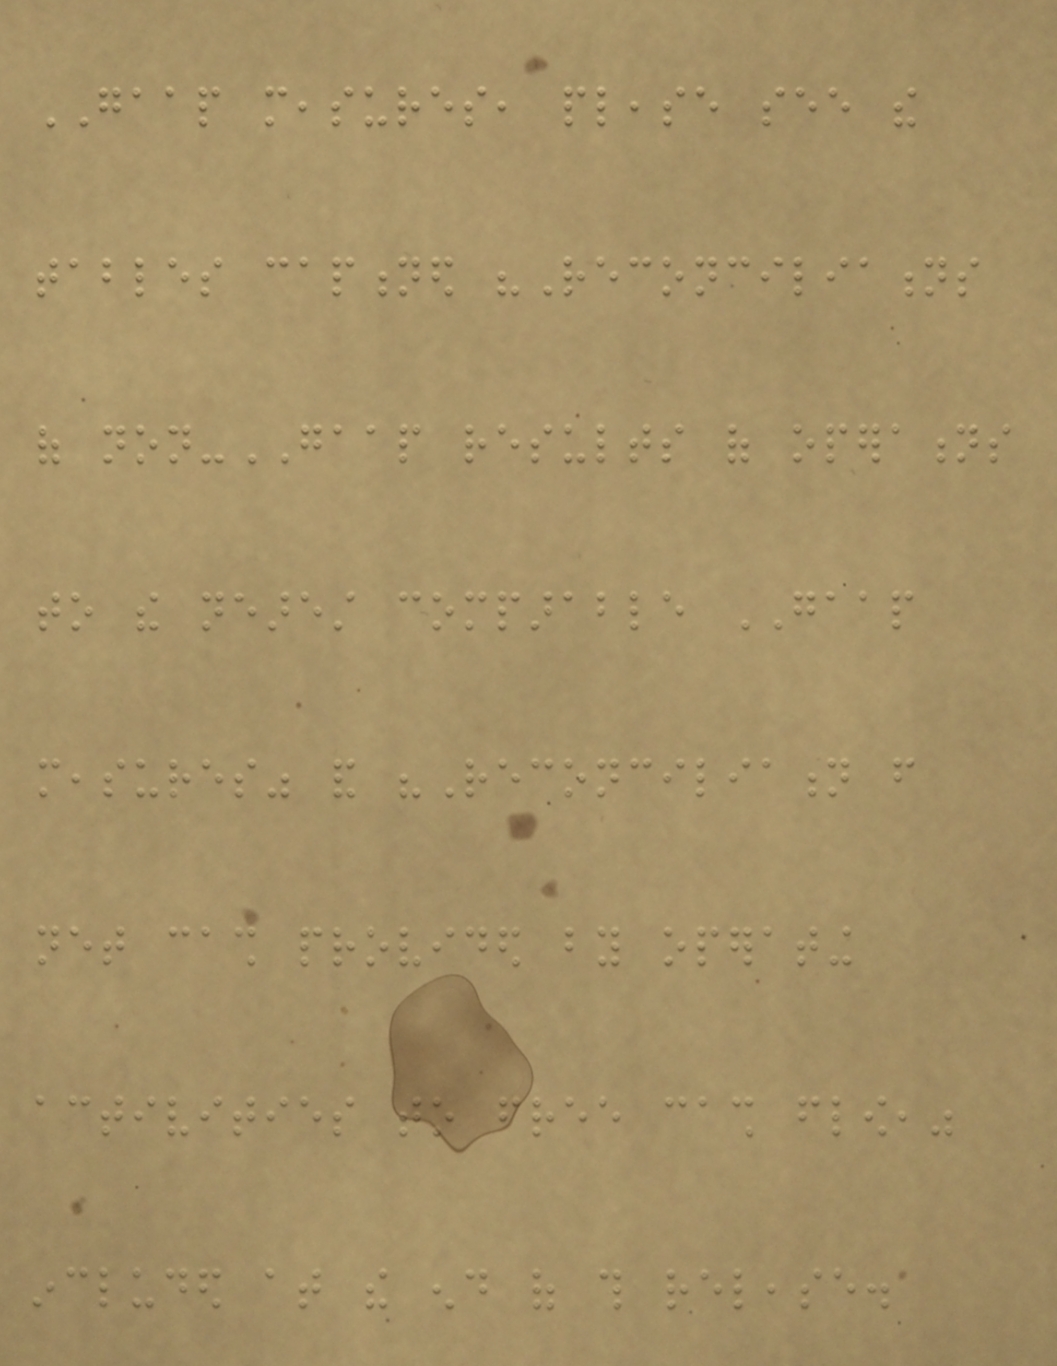GAAP measures, please see the
tables captioned "Reconciliations
of non-GAAP results of operations
to the nearest comparable GAAP
measures" and "Reconciliation from
net cash provided by operating
activities to free cash flow,"
included at the end of this release.
